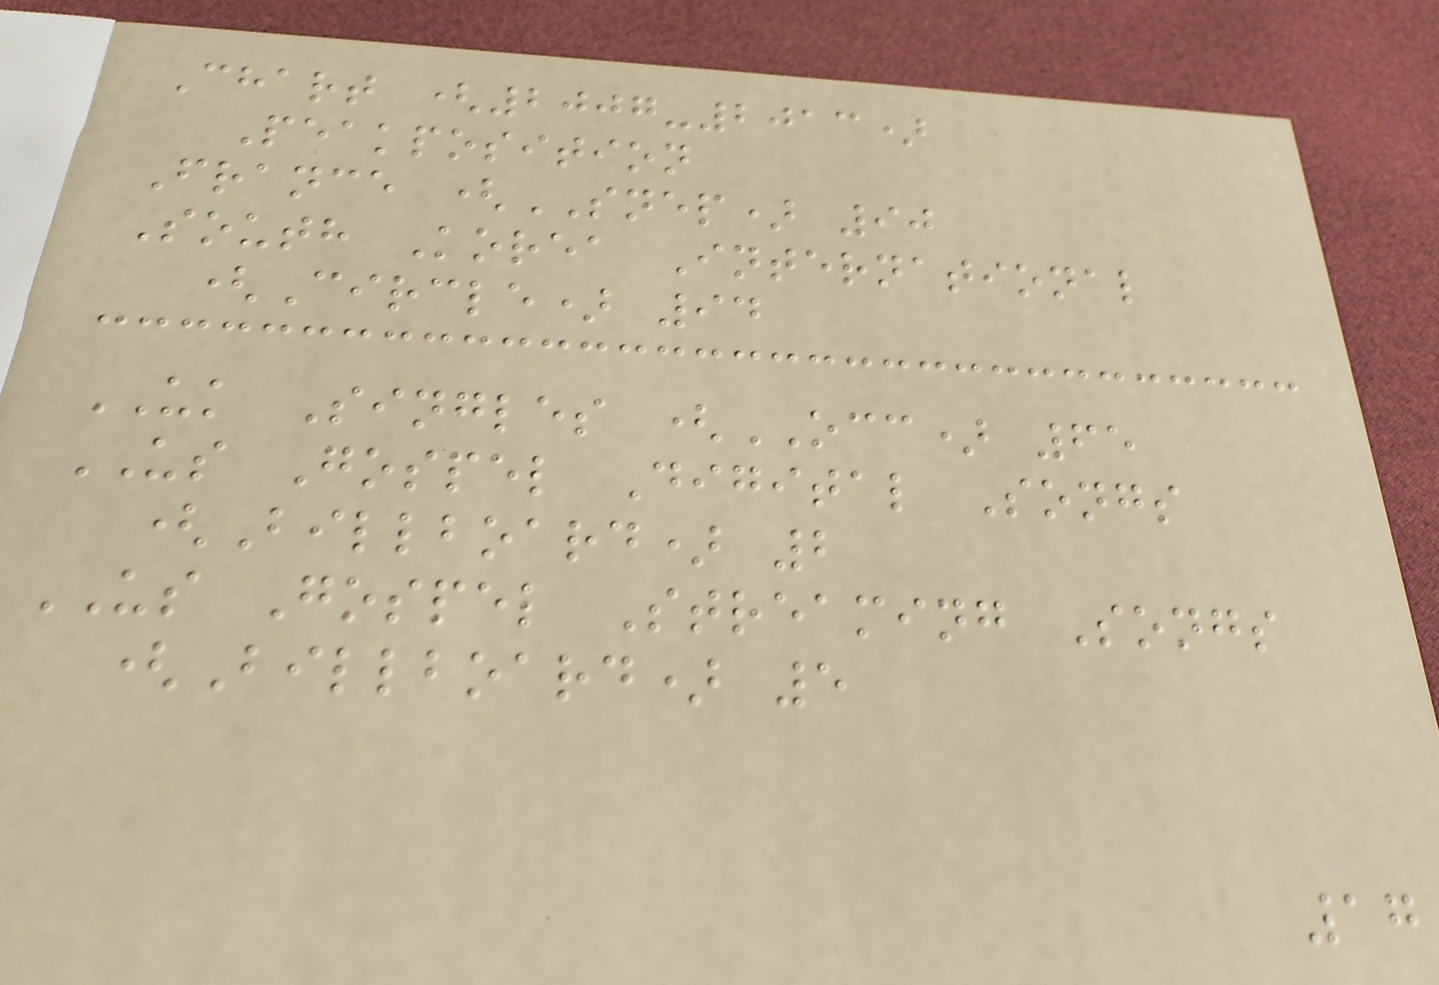Chart (2007-2013)
Peakposition
France (SNEP) 90
South Korea International
(Circle) 94
UK Singles (OCC) 65
US Gospel Digital Songs
(Billboard) 2
US Gospel Streaming Songs
(Billboard) 5
17
